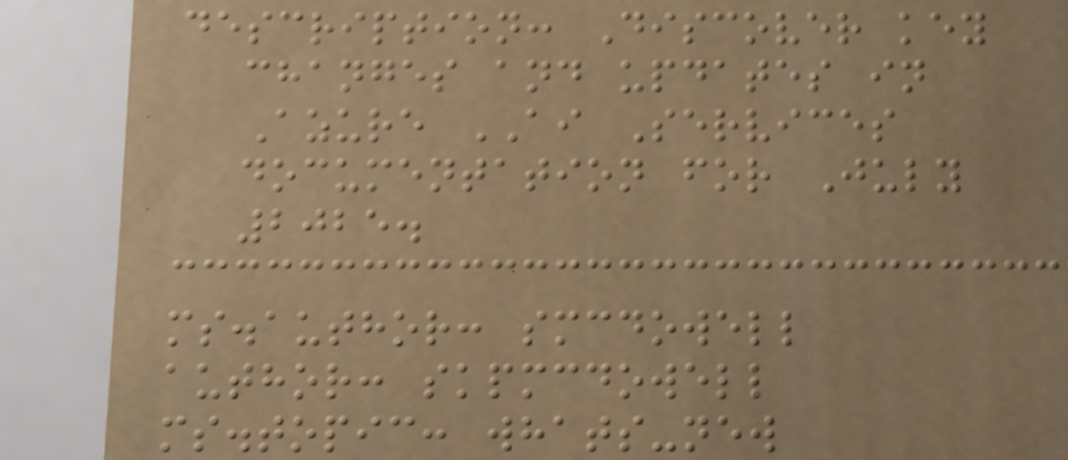description: Discover key
changes and updates in
Azure AI Services
documentation for July
2025.
ms.author: smcdowell
author: skpmcdowell
ms.topic: whats-new
